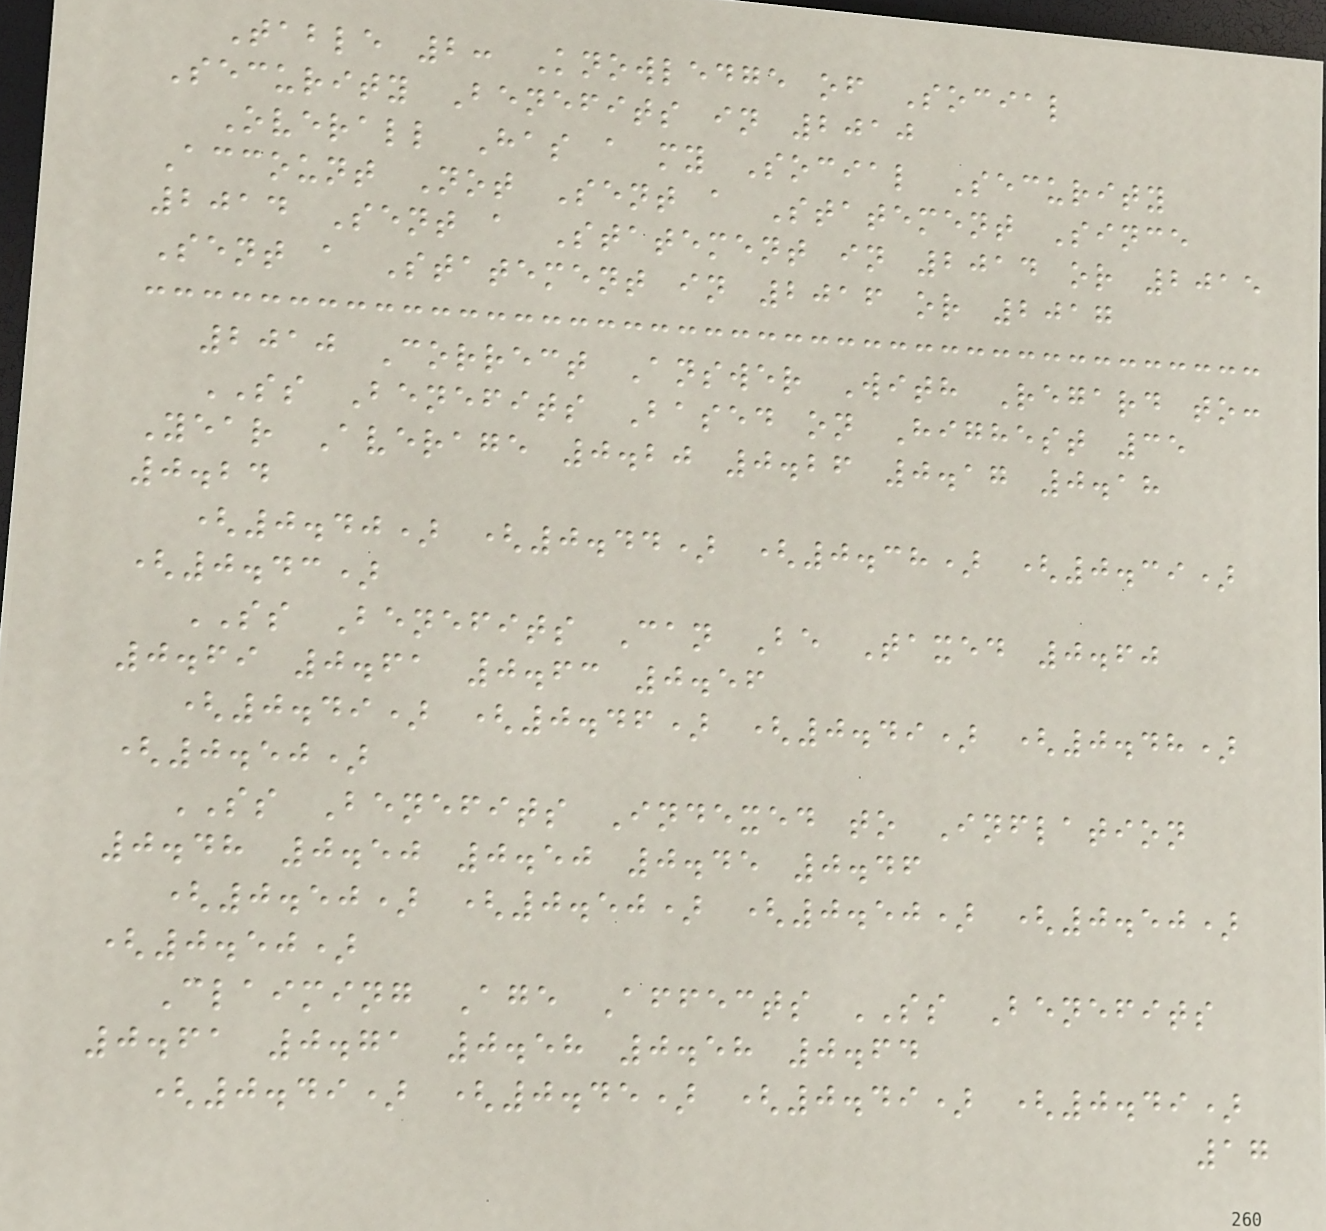Table 2: Knowledge of Social
Security Benefits in 2010
Overall Has a my Social Security
Account Not Sent a Statement Since
2014 Sent a Statement in 2014 or 2015
Sent a Statement in 2016 or 2017
2010 Correct Answer With Regard to:
SS Benefits Based on Highest 35
Year Average 0.20 0.26 0.17 0.18
0.24
(0.40) (0.44) (0.38) (0.39)
(0.43)
SS Benefits Can Be Taxed 0.60
0.69 0.61 0.63 0.56
(0.49) (0.46) (0.49) (0.48)
(0.50)
SS Benefits Indexed to Inflation
0.48 0.50 0.50 0.45 0.46
(0.50) (0.50) (0.50) (0.50)
(0.50)
Claiming Age Affects SS Benefits
0.61 0.71 0.58 0.58 0.64
(0.49) (0.45) (0.49) (0.49)
17
